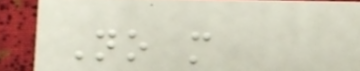No more
